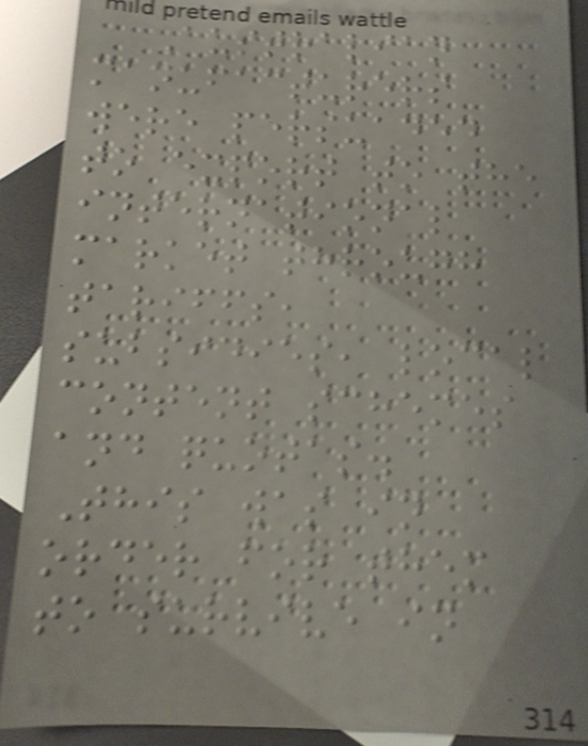Australian
manufacturers
were persuaded
to export to the
international
market through
tariffs,
subsidies, local
content schemes
and quotas.
This was in
order for them
to survive in
